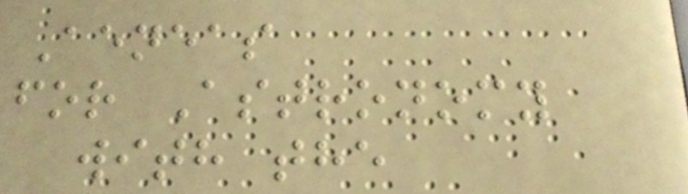Aeneas
for Astronomy
with the
